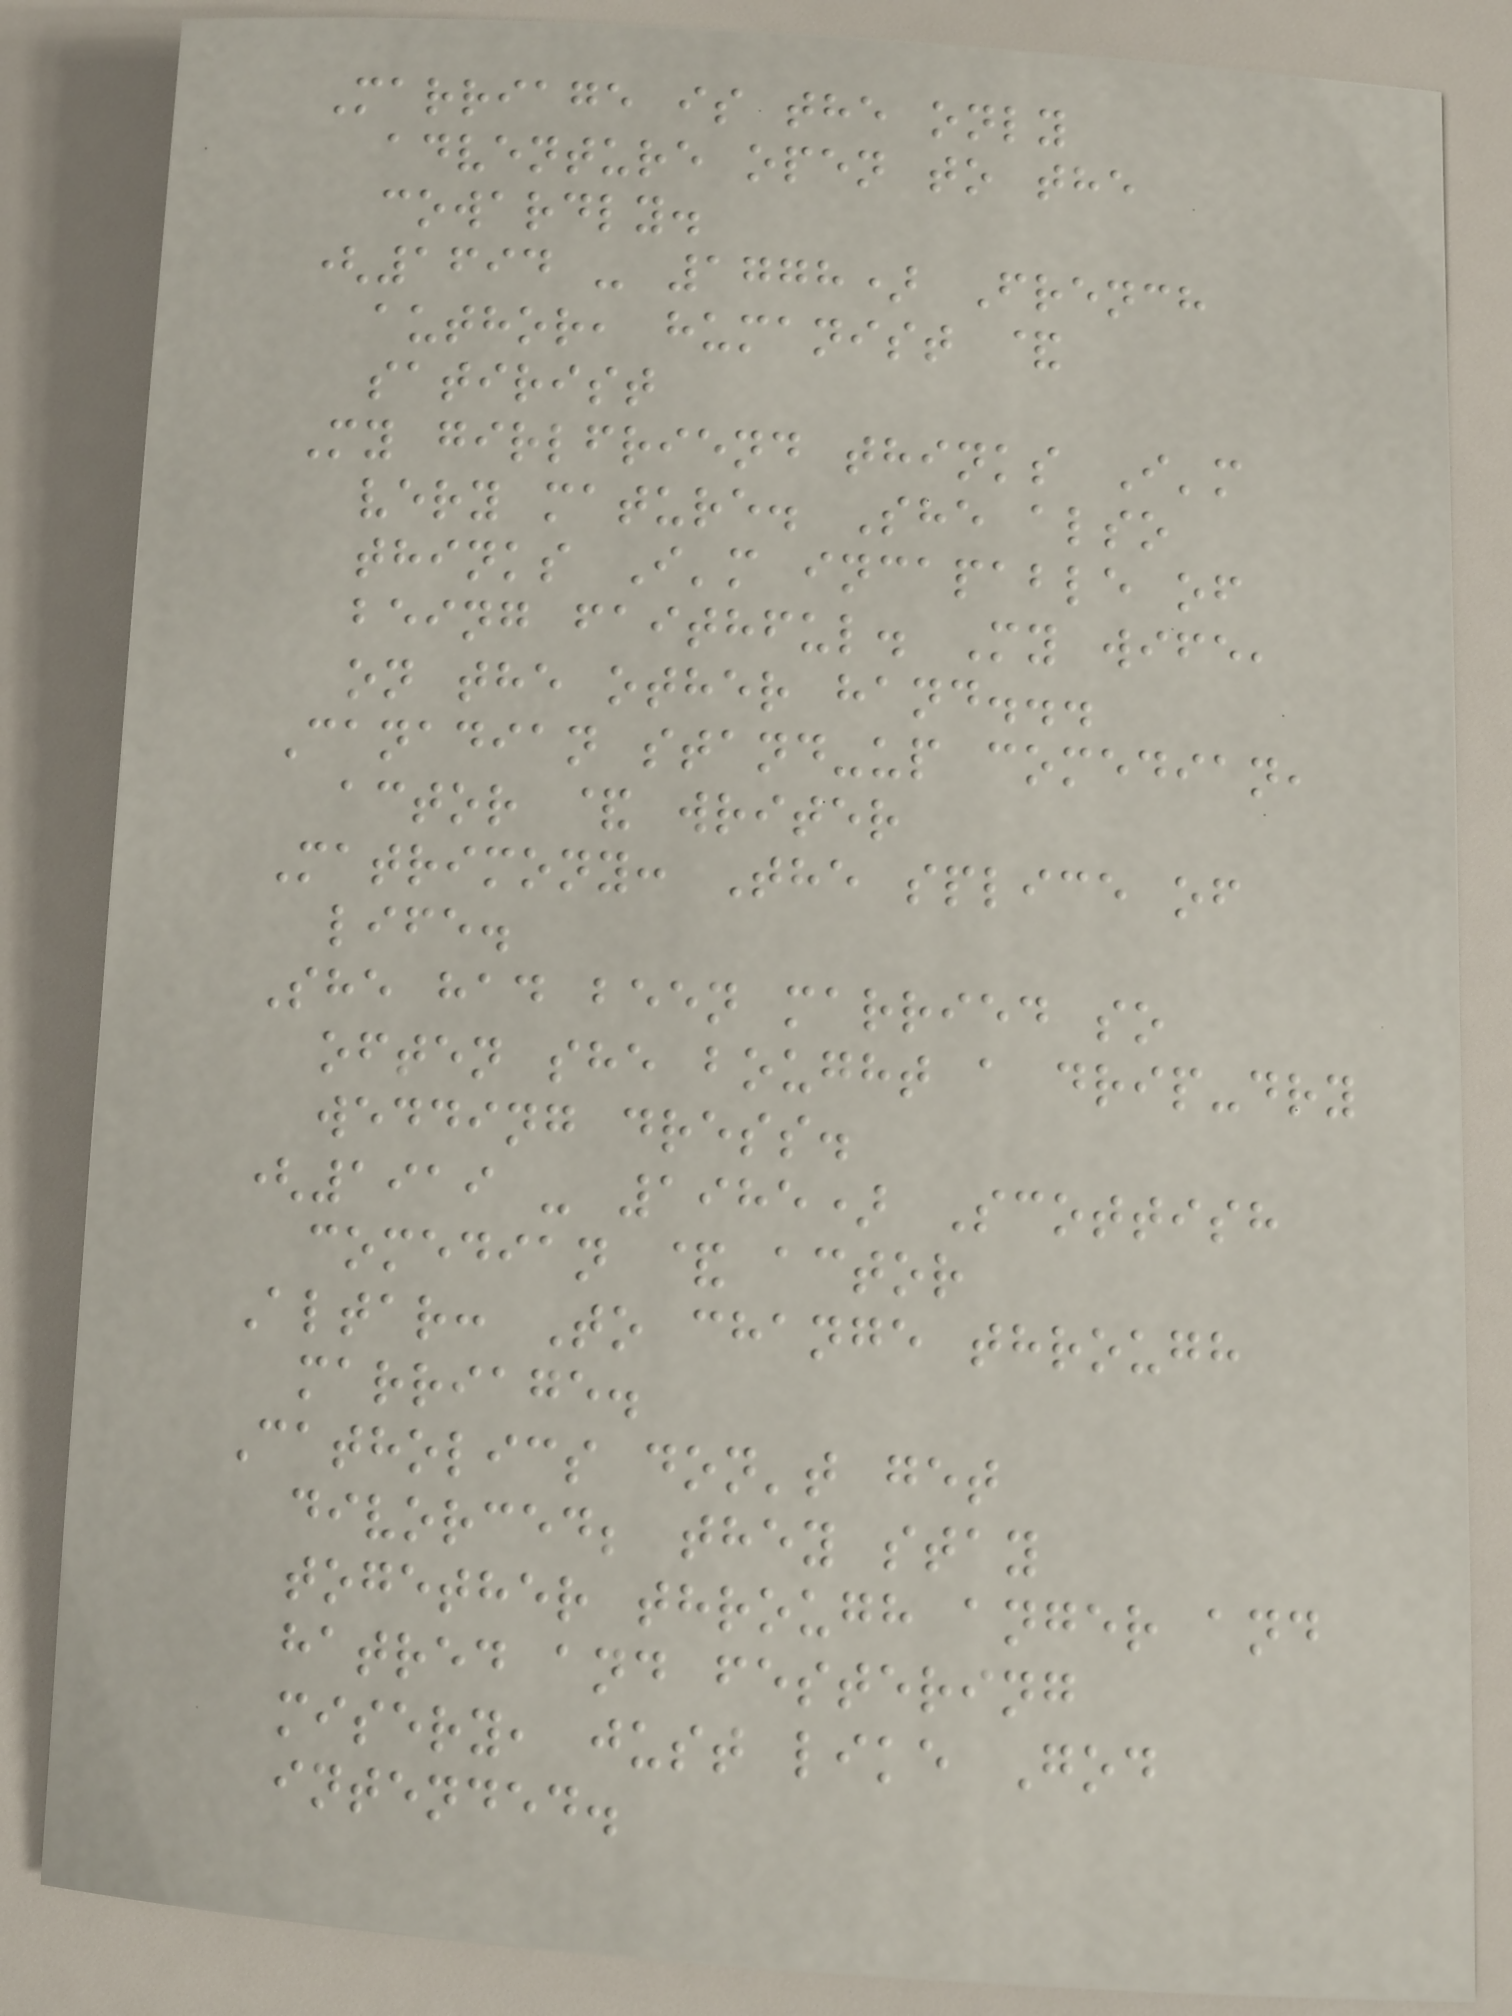Marriage is the only
adventure open to the
cowardly.
(1694 - 1778) French
author, humanist &
satirist
My girlfriend thinks I'm
very mature. She also
thinks I'm incapable of
being faithful. My wife,
on the other hand...
Canadian stand-up comedian,
actor & writer
Matrimony: The splice of
life.
She had been married so
often she bought a drip-dry
wedding dress.
(1919 - 1985) Scottish
comedian & actor
Altar: To change through
marriage.
Catholics don't get
divorced; they stay
together through anger and
hatred and festering
misery, just like God
intended.
